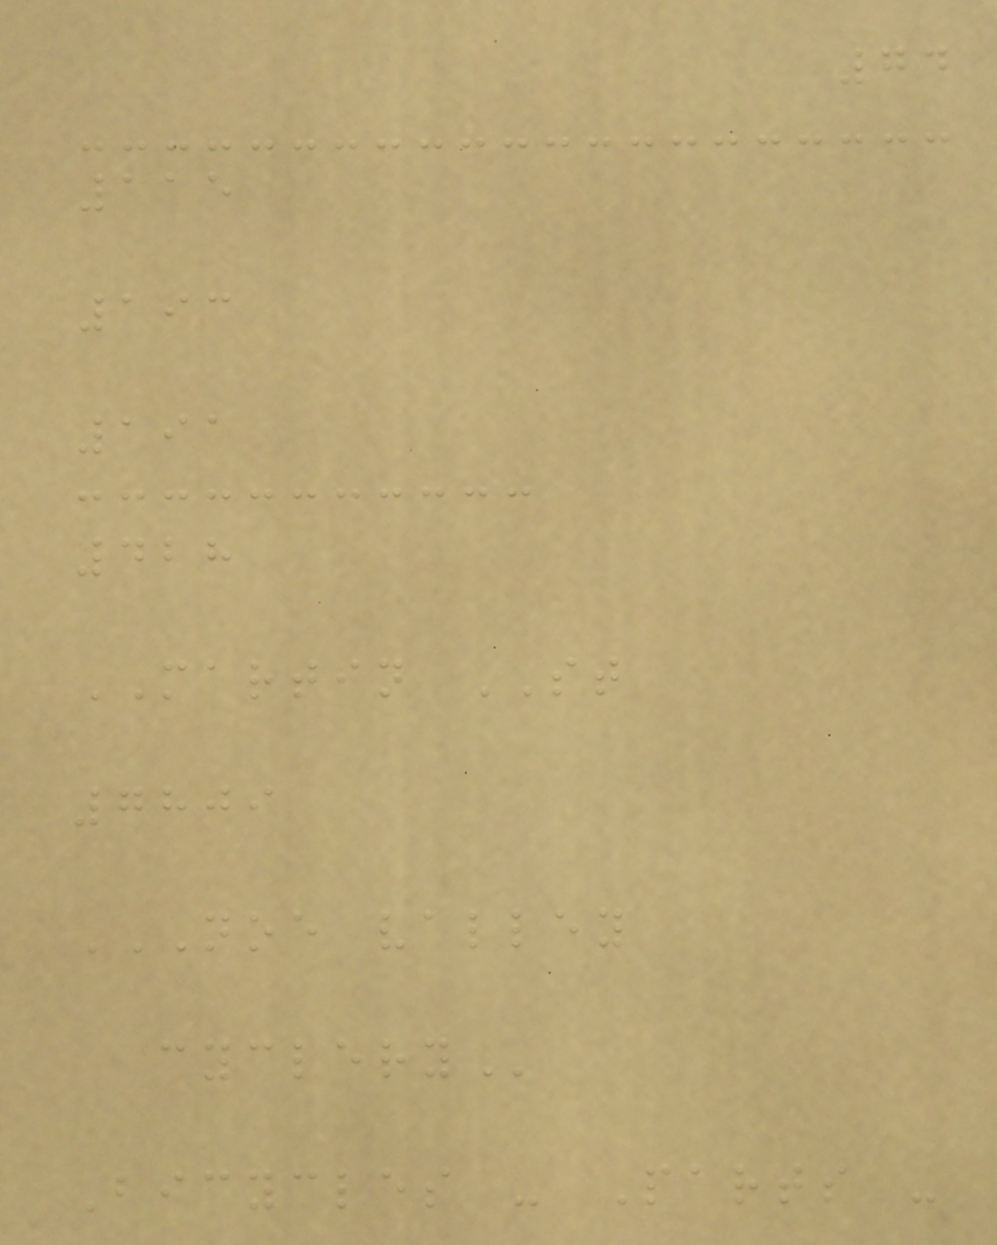74
115
193
191
428
MARTIN ST
7809
NOE VALLEY
CYCLERY
Bicycles - Parts -
